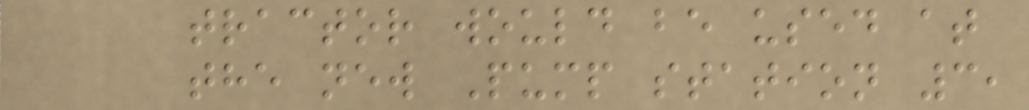tractor would be used at
the new Pump station 3,
